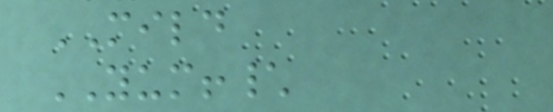MILD
YUM!\
